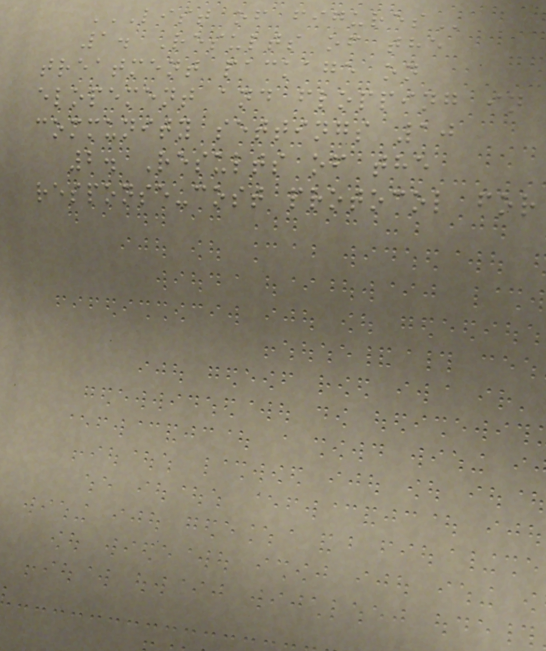LIST OF FIGURES
1. Results of the
treatment package on
elopement and flopping in
community settings 10
2. Results of the
response-cost protocol for
